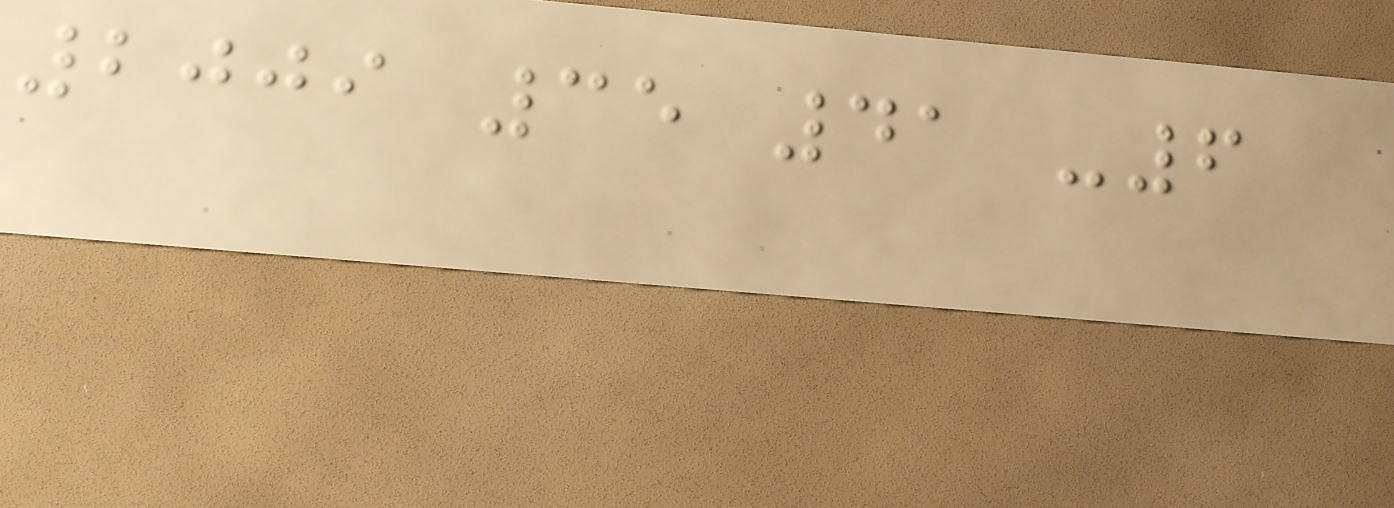2009 35 41 -6
